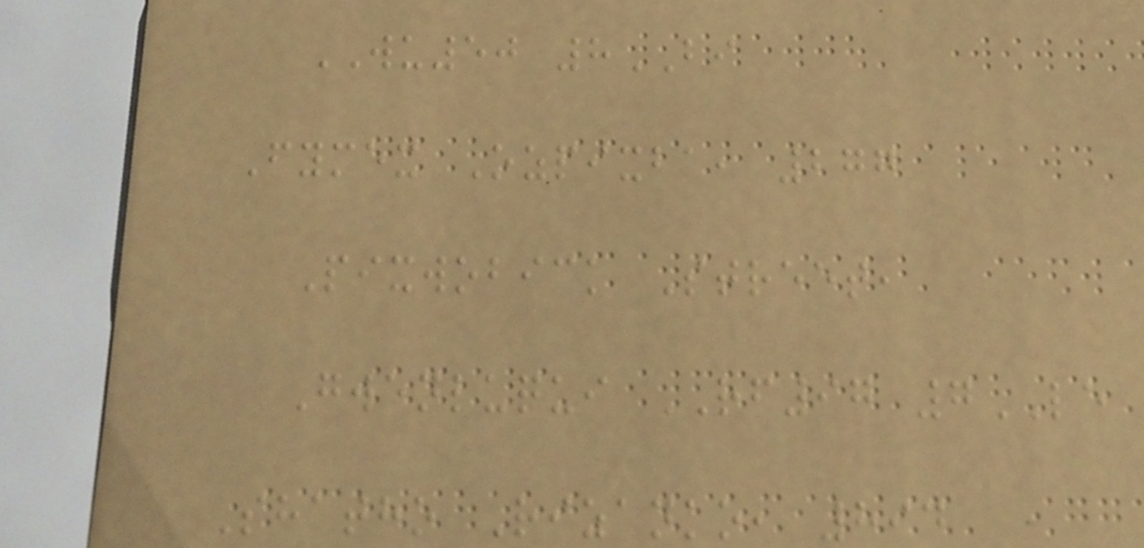WU50 8BI
Fymex Ozpixba, 277
Pixwobick Street,
Gwenluqui RF97 7LE
Shatho Rizanko, 894
